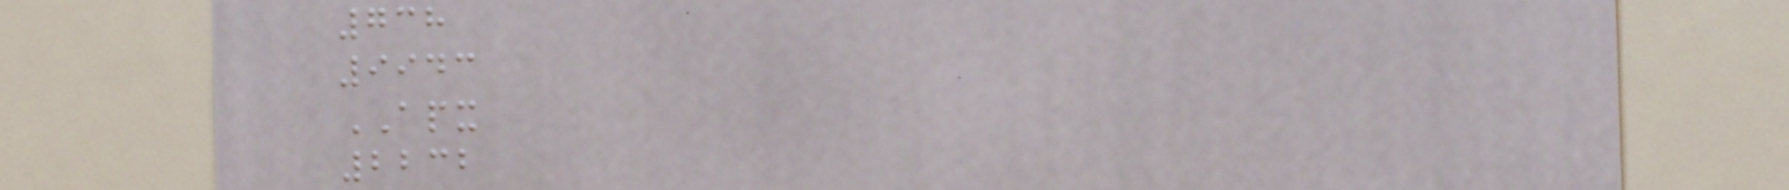738
9943
APX
2232
